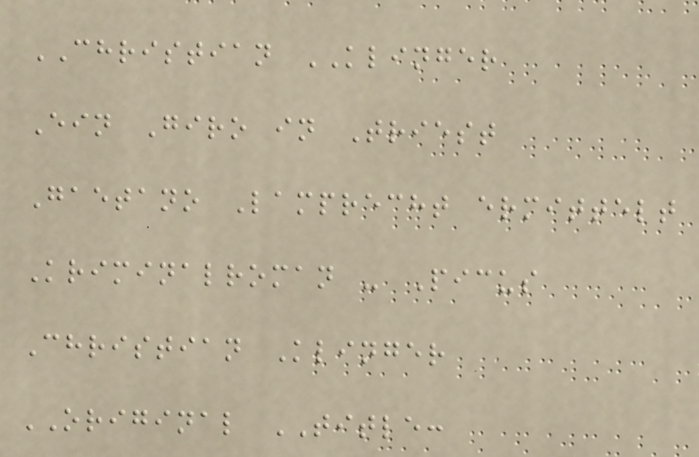CHRISTIAN KLINGER
Ein Giro in Triest
Gaetano Lamprecht ermittelt
Kriminalroman - Picus
Christian Klinger
ORIGINAL TITLE:
